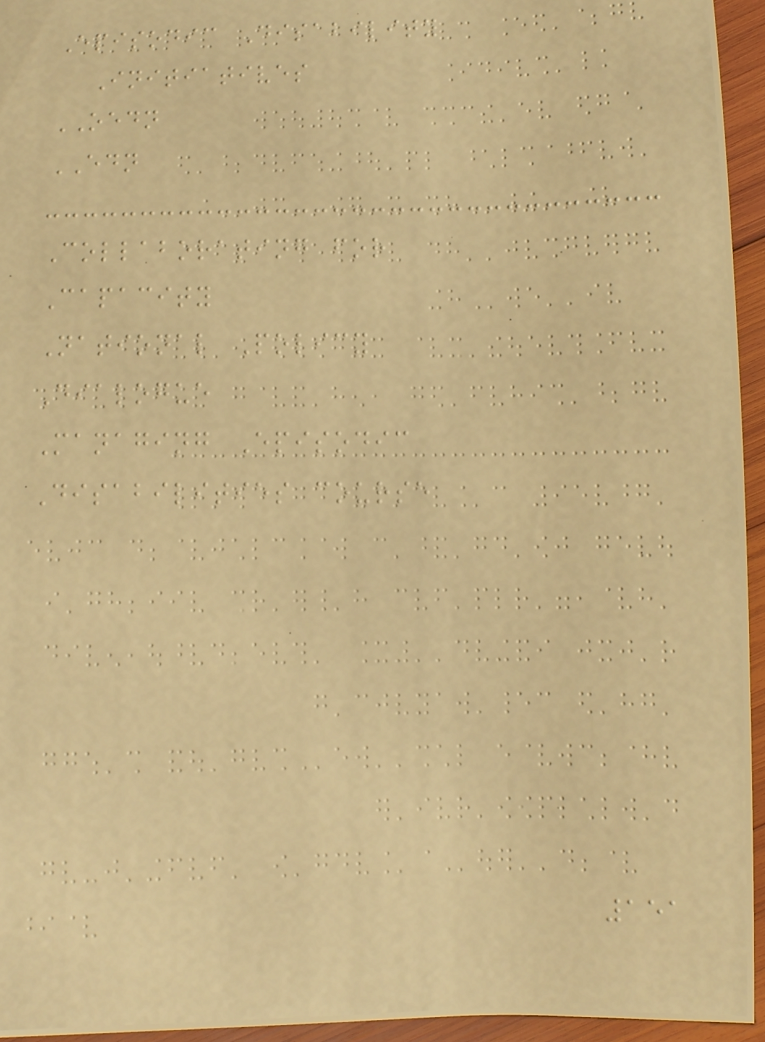Episodic Disability
Initiatives
OEDN
EDN
Collaborating for
Capacity
National Policy
Dialogue
Managing Episodic
Disabilities course
151
